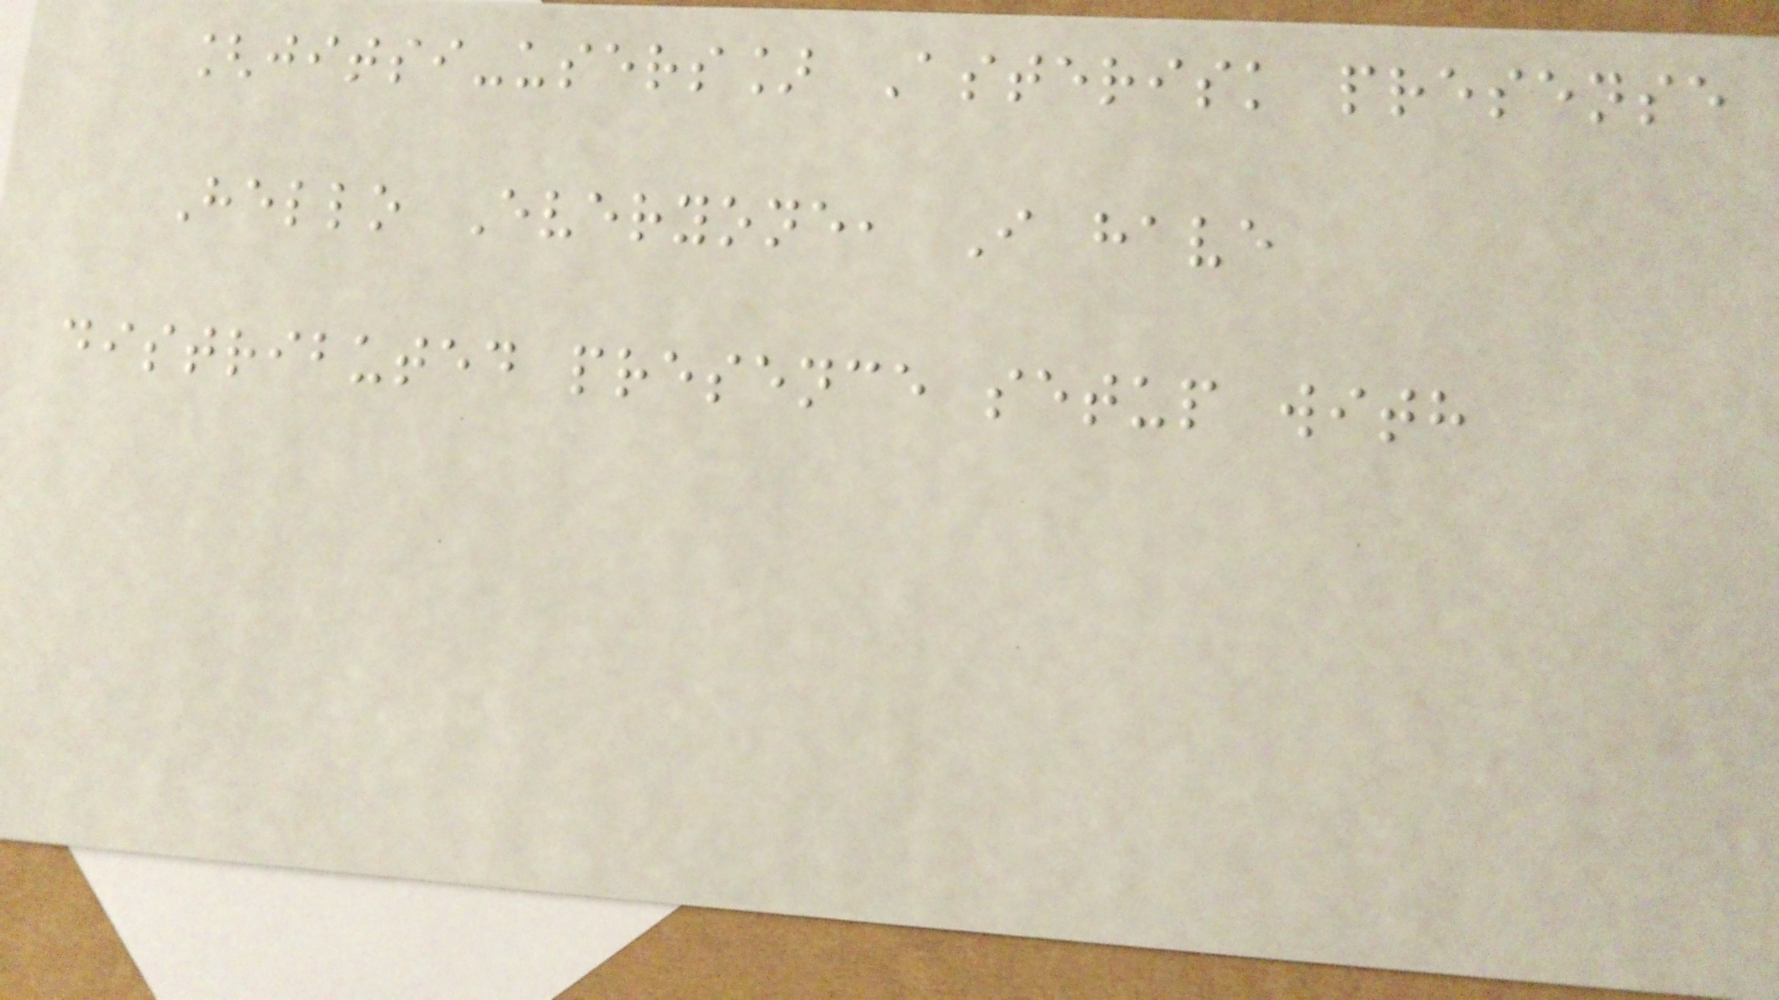[jitsi-users] Asterisk presense
Hello Everyone, I have
distributed presence setup with
